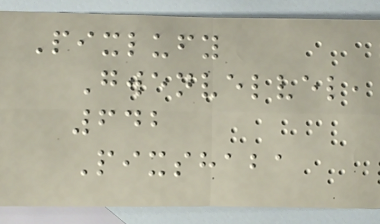Pixlufy
Gwenvelvel,
642
Pixshaba
